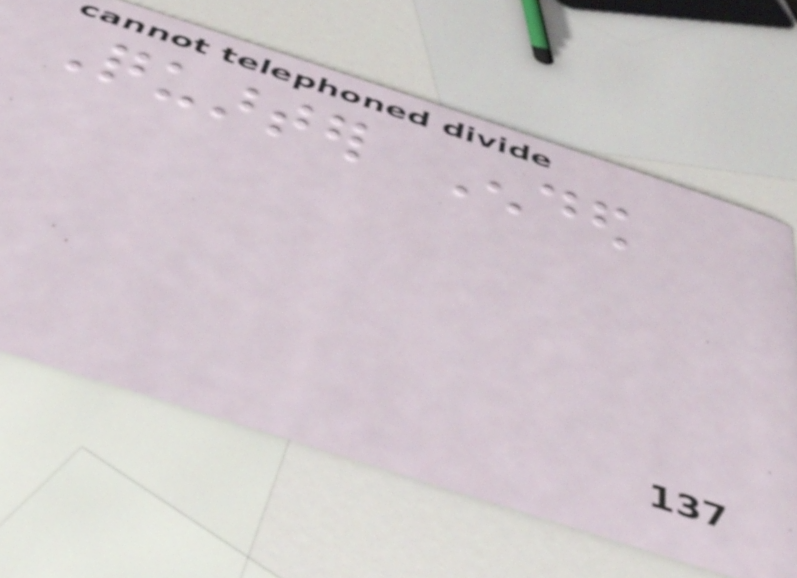Quarter Ended
